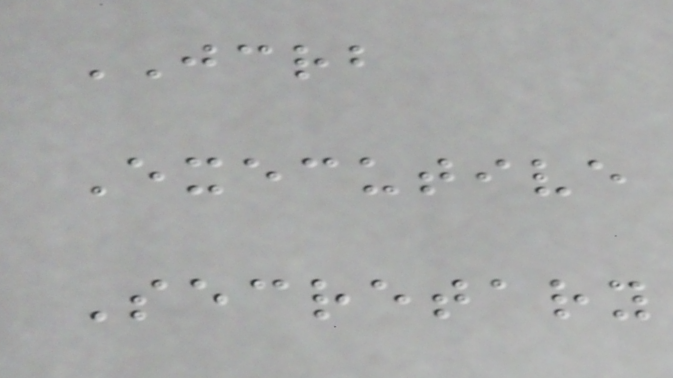JCRB
Executive
Secretary
